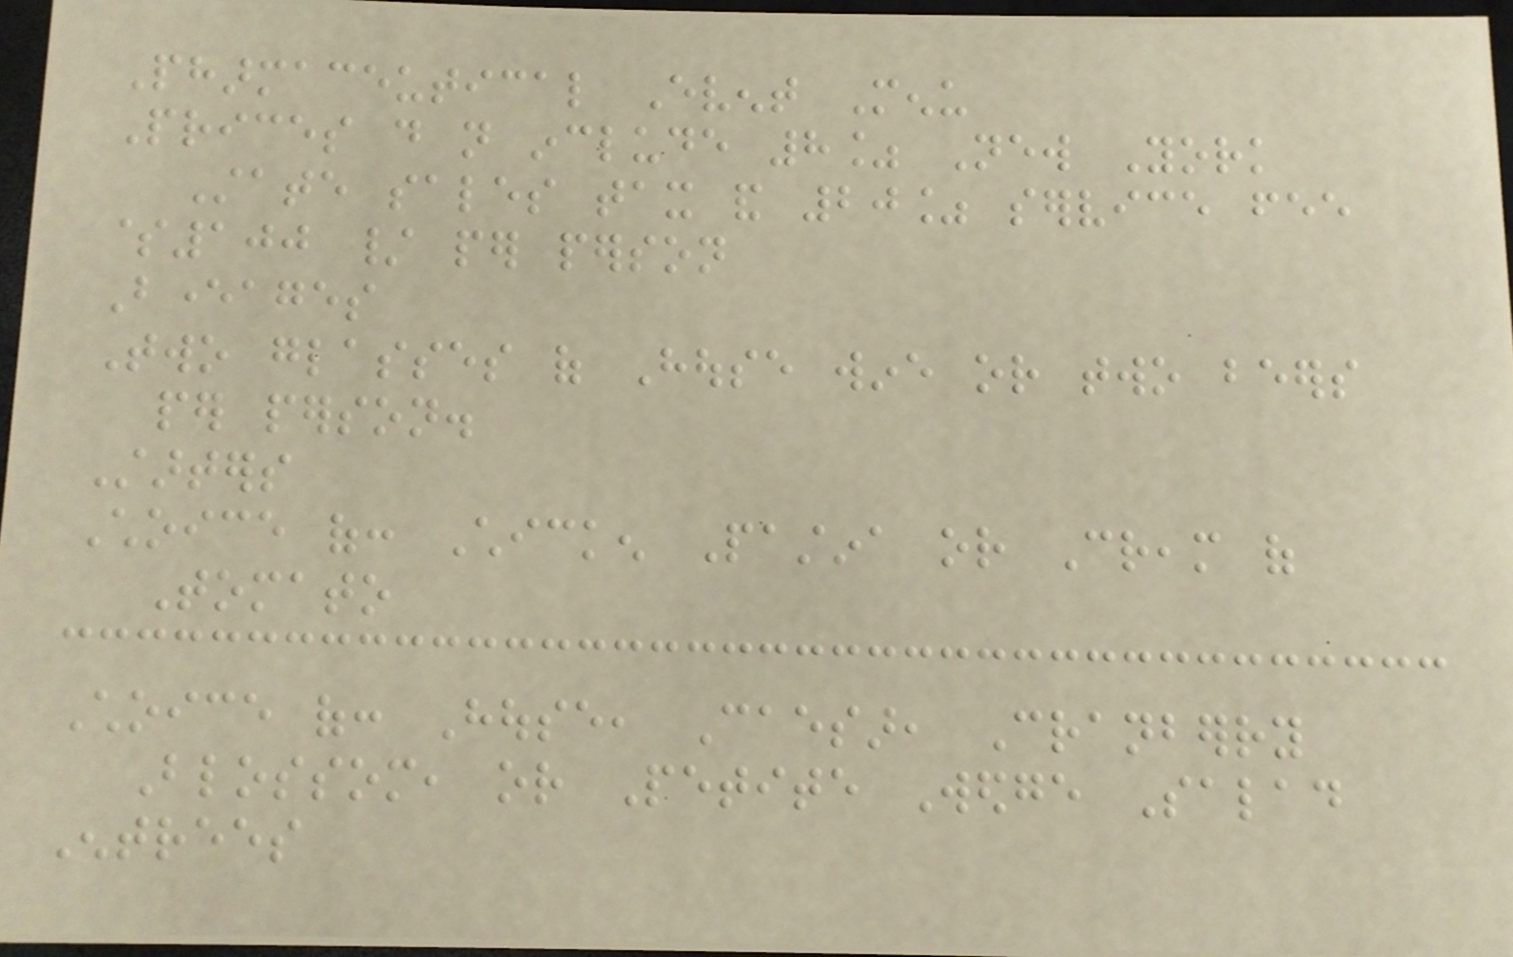Pharmaceutical Event Menu
Prices do not include 8% New York
State sales tax and 20% service fee
$100 / per person
Beverages
Two glasses of House wine or two beers
per person.
Starters
Choice of: Chicken Pastina or Cream of
Tomato
Choice of: House, Caesar, Cranberry
Blossom, or Petite Wedge Salad
Entrees
